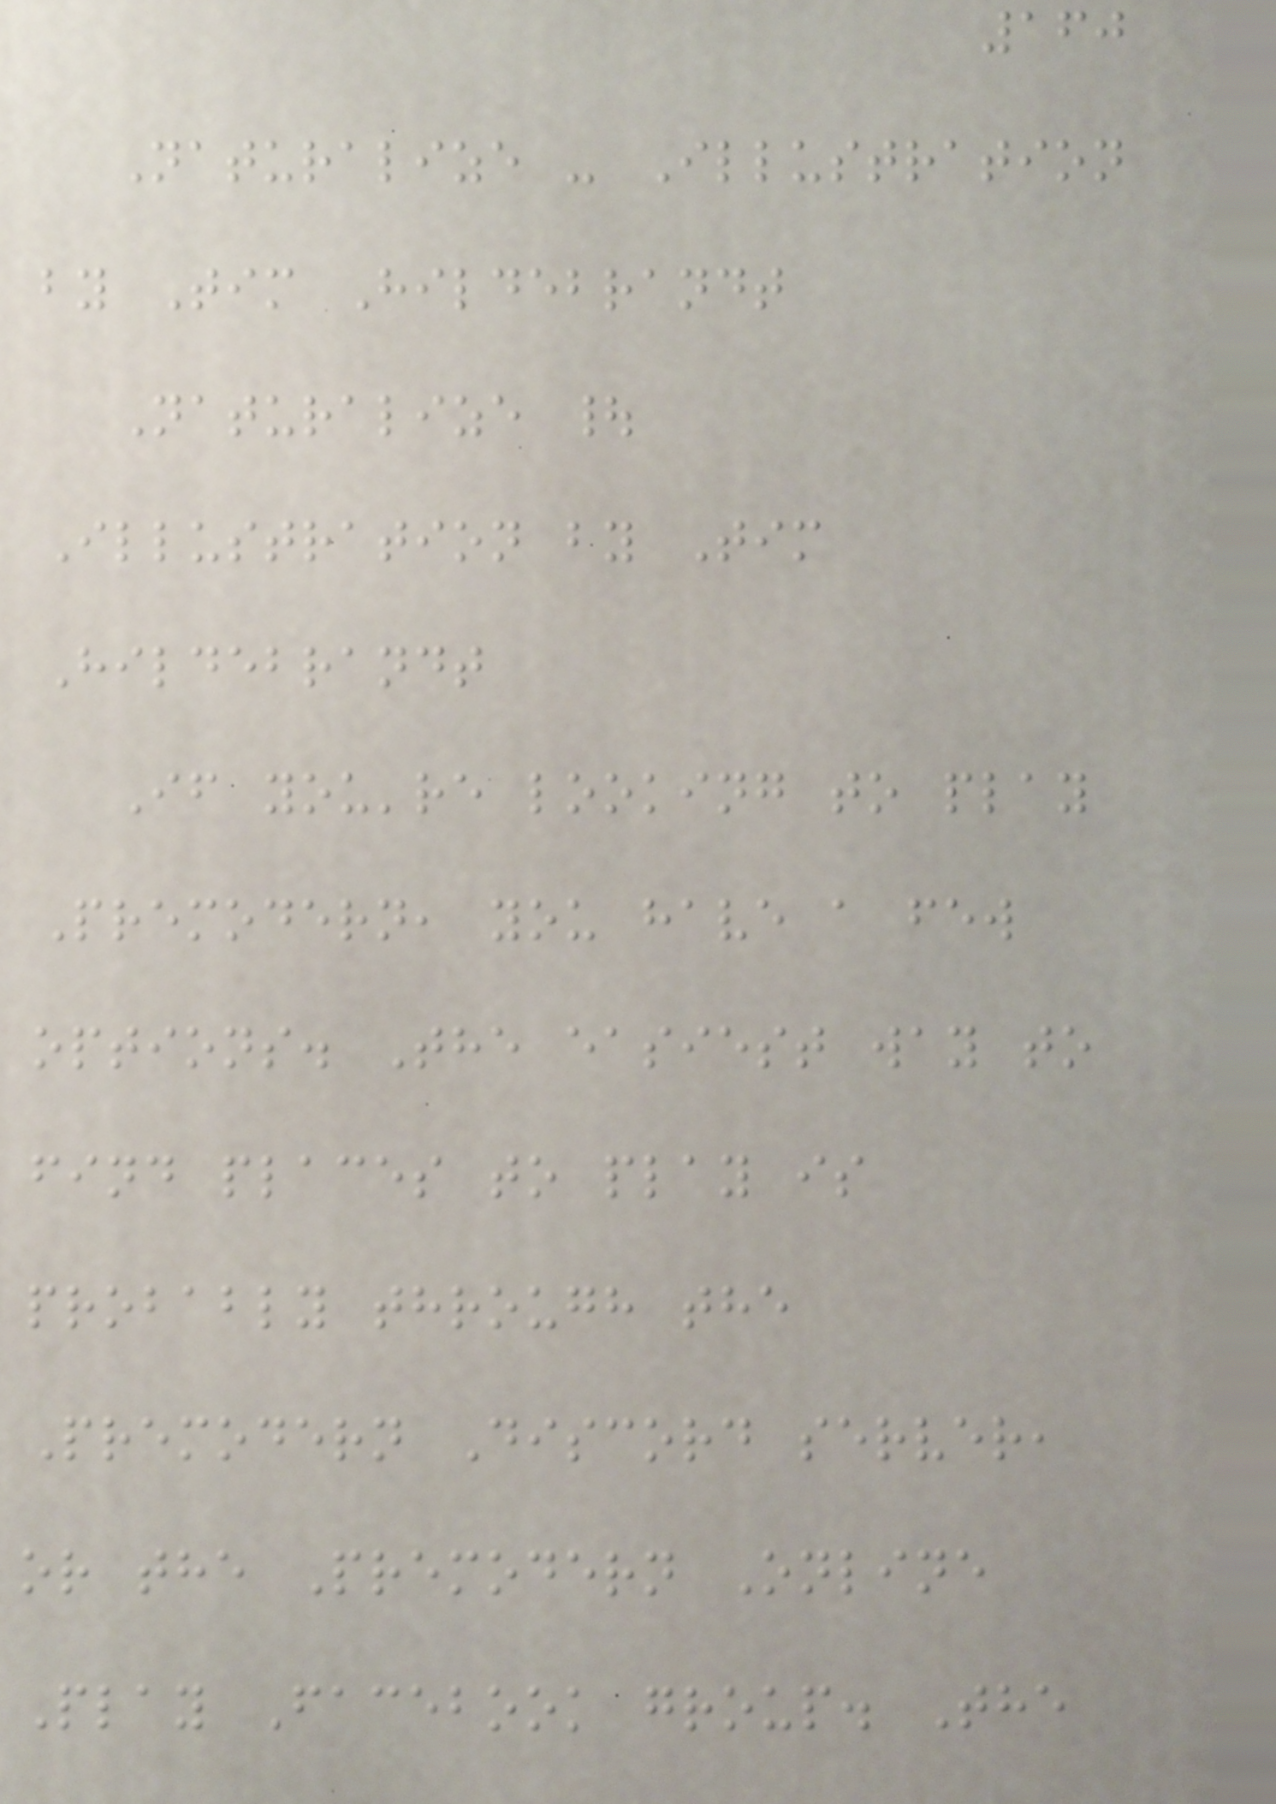160
Naturalize - Illustration
by Tim Hildebrandt
Naturalize |
Illustration by Tim
Hildebrandt
If you're looking to play
Premodern, you have a few
options. The easiest way to
find places to play is
probably through the
Premodern Discord server,
or the Premodern Online
Play Facebook group. The
